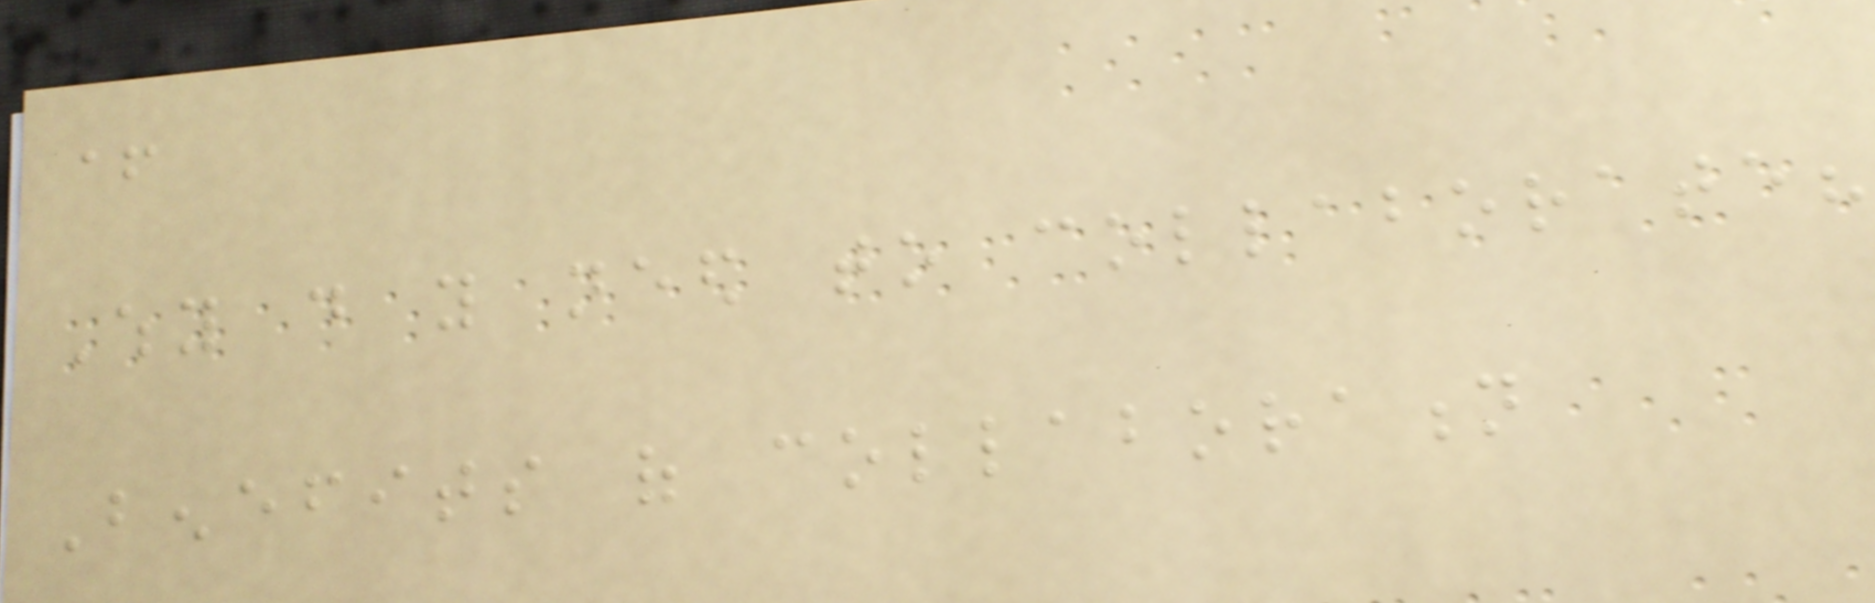+
Why do you need to collaborate?
Benefits of collaboration
